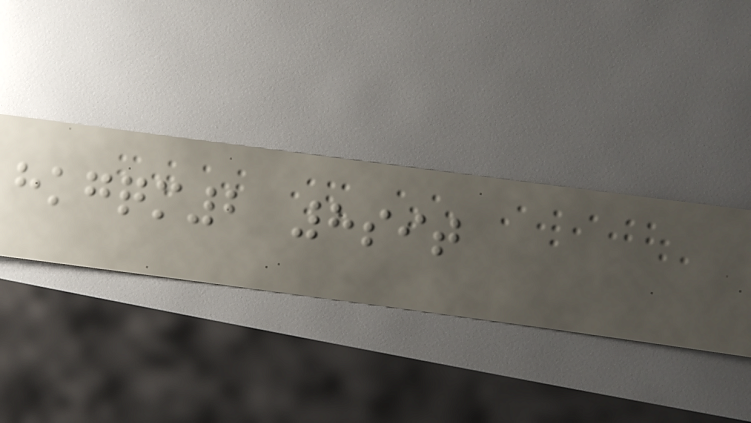hkgqm2 8sit
